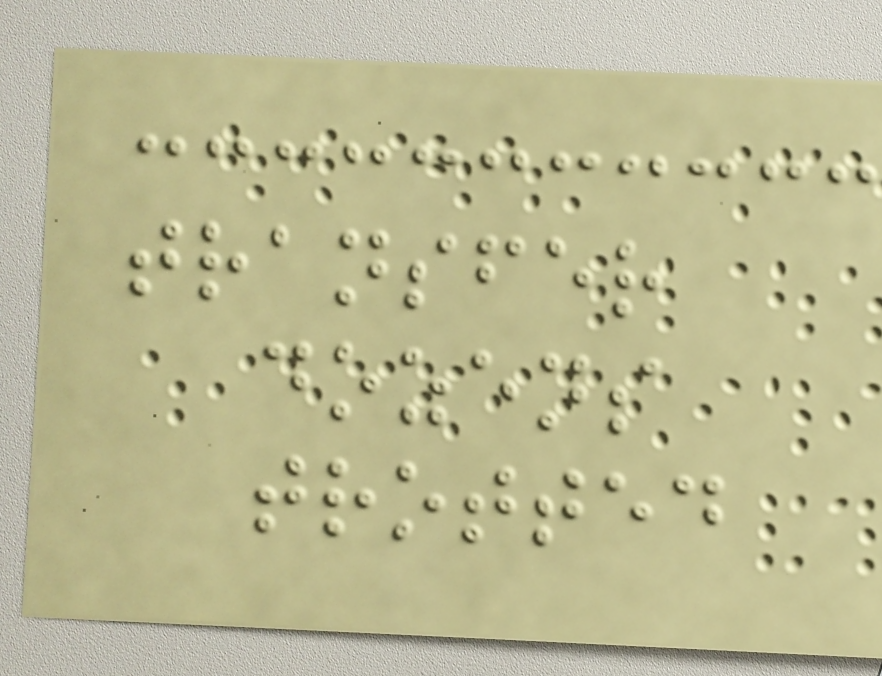transfer
dozens
trotted
